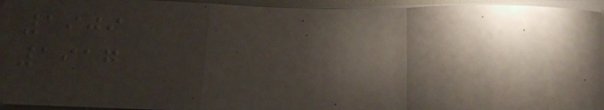1909
1917
